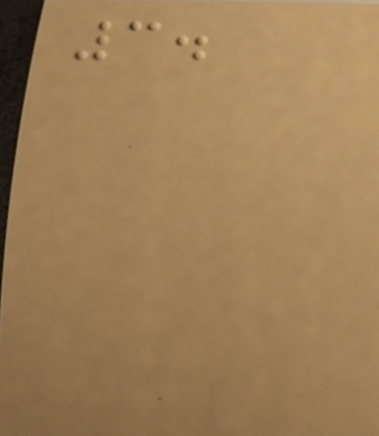3.
